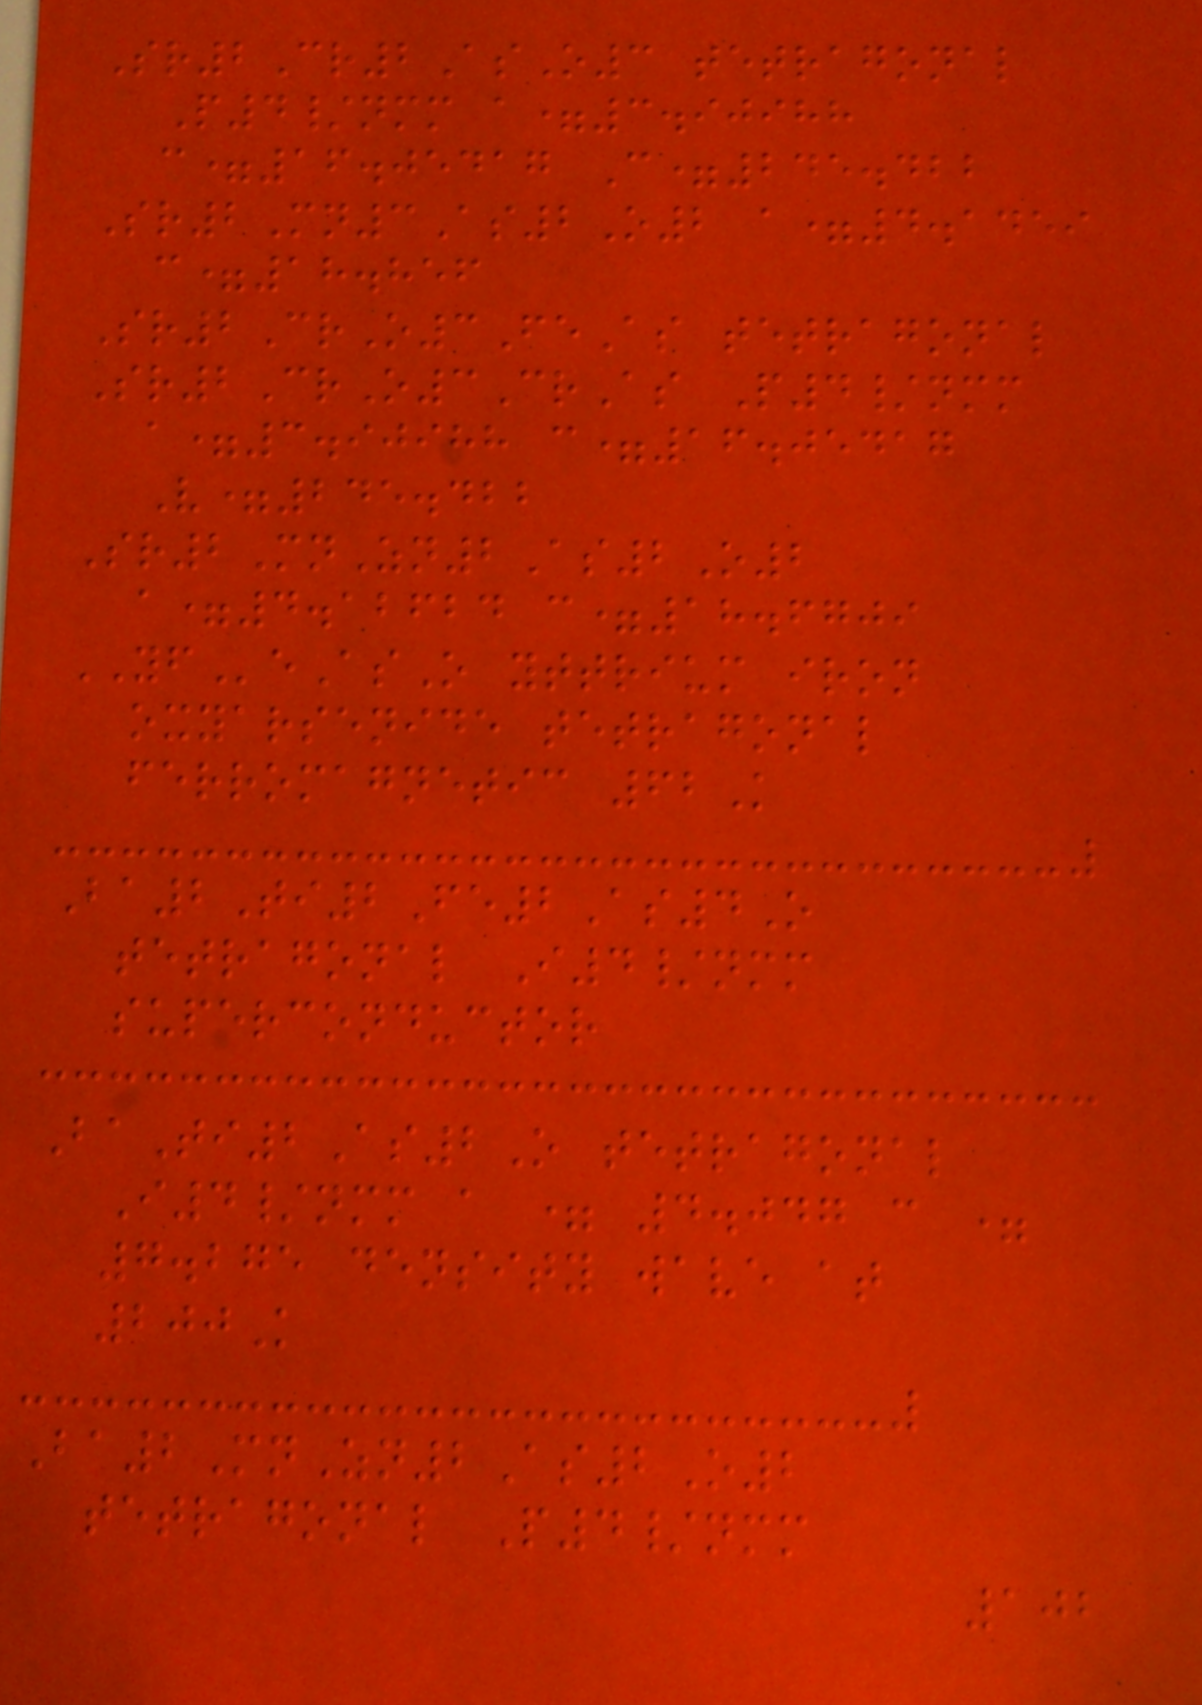Sr2Cr2AsO3 tetragonal
P4/nmm a=3.90988
c=16.05417 C=245.422
Sr2Mn3As2O2 a=4.1459
c=18.856
Sr2CrO3FeAs tetragonal
Sr2CrO3CrAs P4/nmm
a=3.90988 c=16.05417
V=245.422
Sr2MnZn2As2O2
a=4.12624 c=18.6709
YFeAsO yttrium iron
oxyarsenide tetragonal
ferromagnetic 62K
Ba2Ti2Fe2As4O
tetragonal I4/nmm
superconductor
BaTi2As2O tetragonal
I4/nmm a = 4.047 c =
7.275 density wave at
200K
Ba2MnZn2As2O2
tetragonal P4/nmm
102
